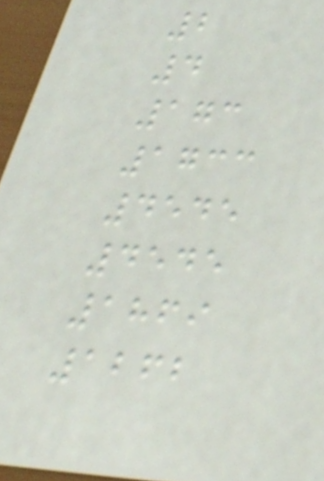2
4
173
1733
4545
4545
1869
1262
